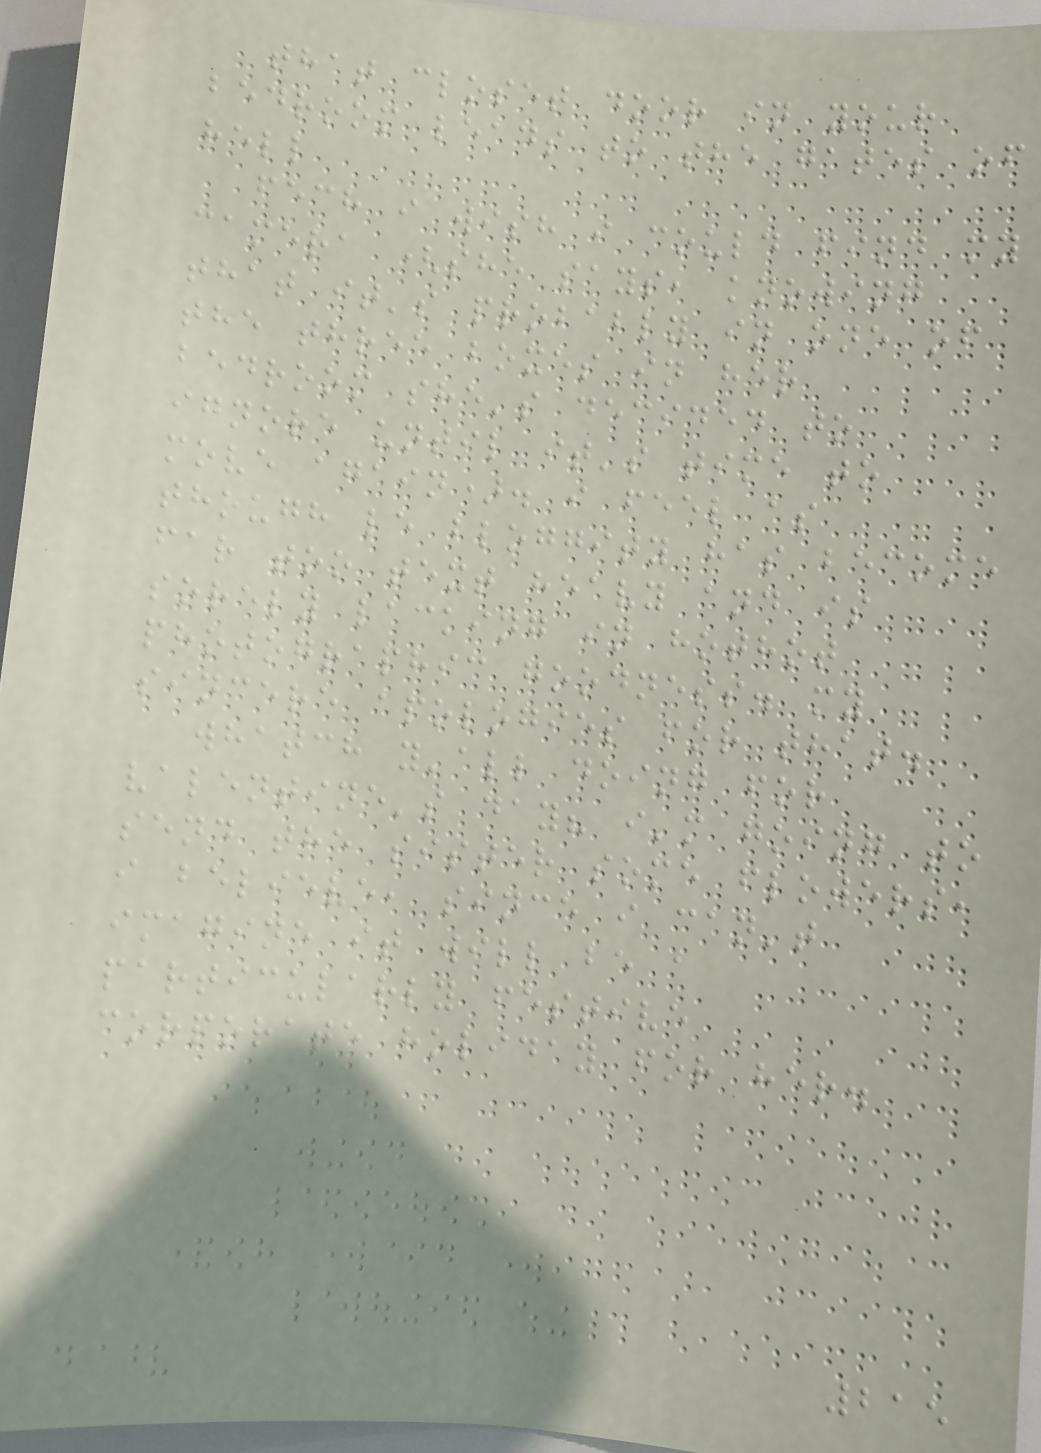that closet door in your
bedroom leads to the gates of
hell
fech i wish i could find my
camera (she says, knowing
that it's probably in one of
the three boxes in her
bedroom she's decided to
ignore until it's time to
move again). i feel as
though le bloggity has become
far too text heavy and is
sorely lacking in hothot
photographic goodness. my
sincere apologies for that.
whatch y'all doing for
valentine's day? i'm going to
send the sister some flowers,
i believe, since i can't
imagine it will be a
particularly festive
corporate holiday for her.
215
